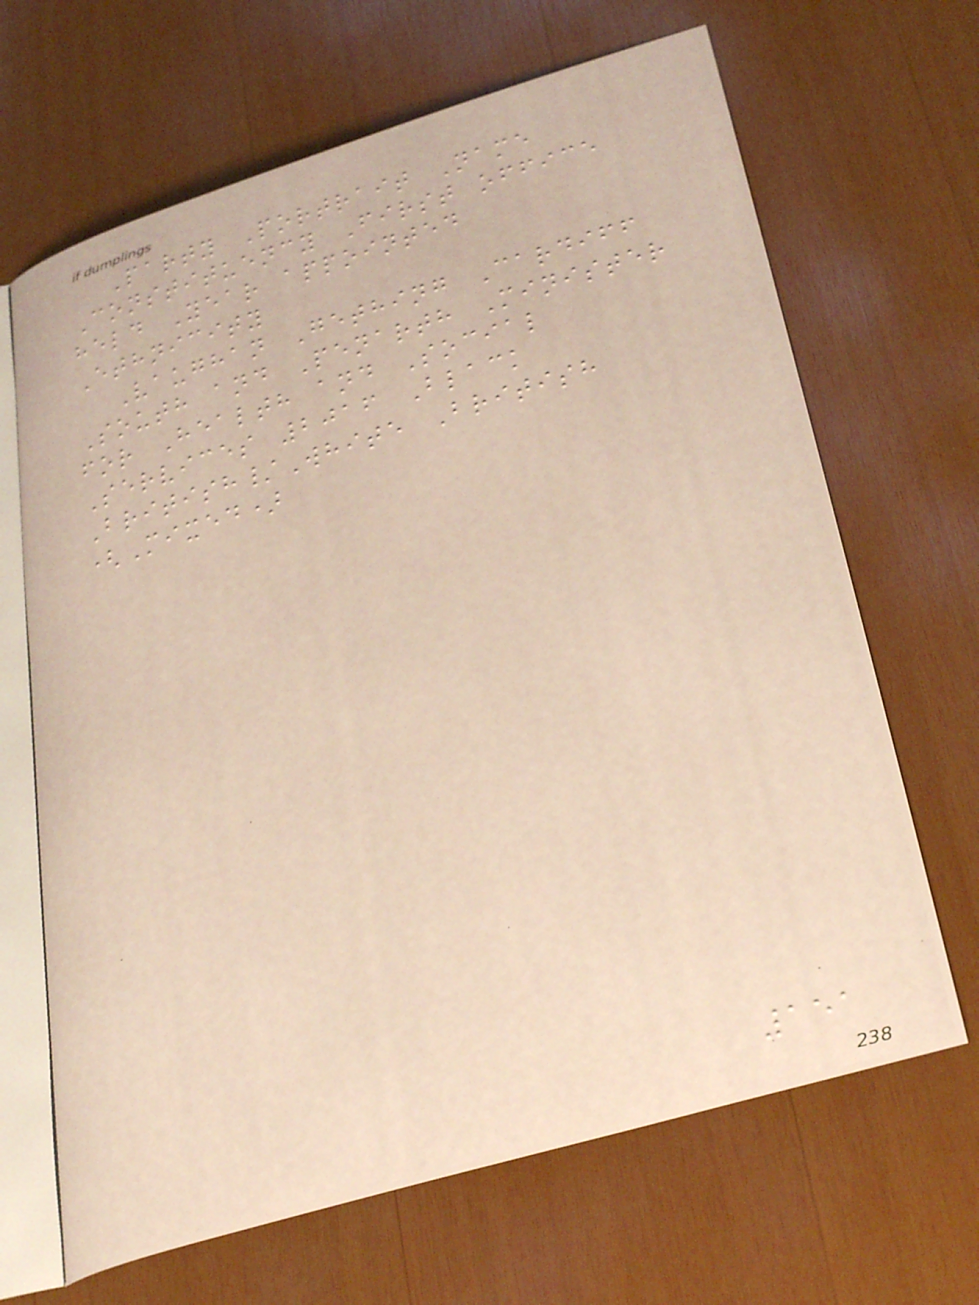Party Portrait Name
Constituency First office
held Year appointed
Ethnicity
Vaughan Gething Cardiff
South and Penarth Minister
for Health and Social
Services 2016 Black
British/White British
(Mixed)
151
